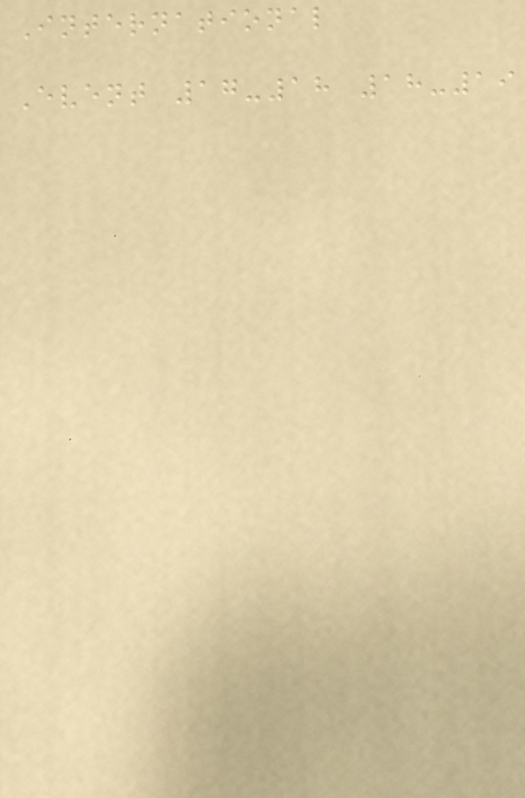International
Event 17-18 18-19
